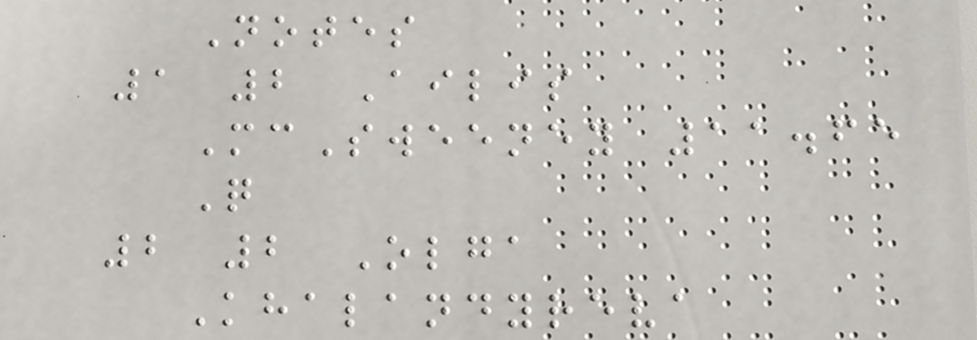Notes
1 2 Ailis
McSweeney 11.65
Q
2 2 Olga
Khalandyreva
